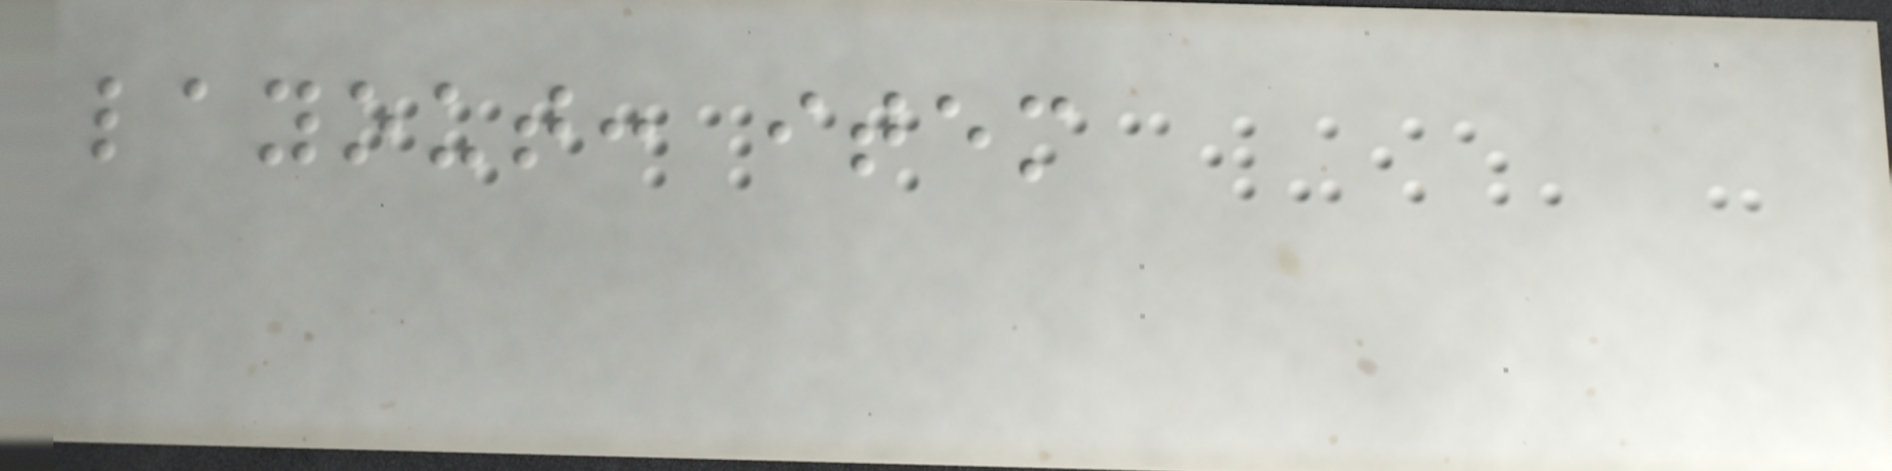layout: item
